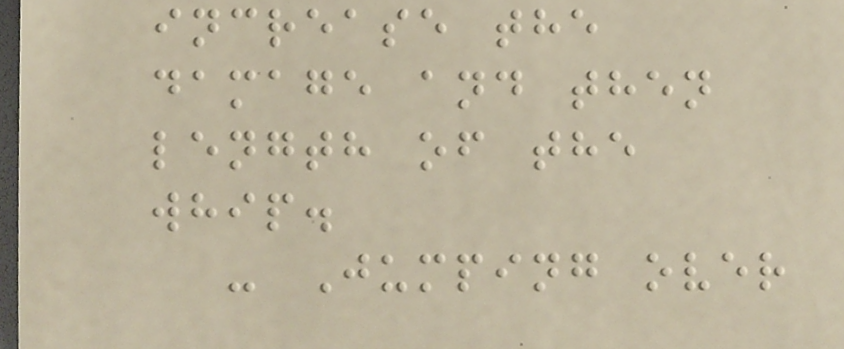increase the
damage and then
length of the
whip.
- Jumping over
